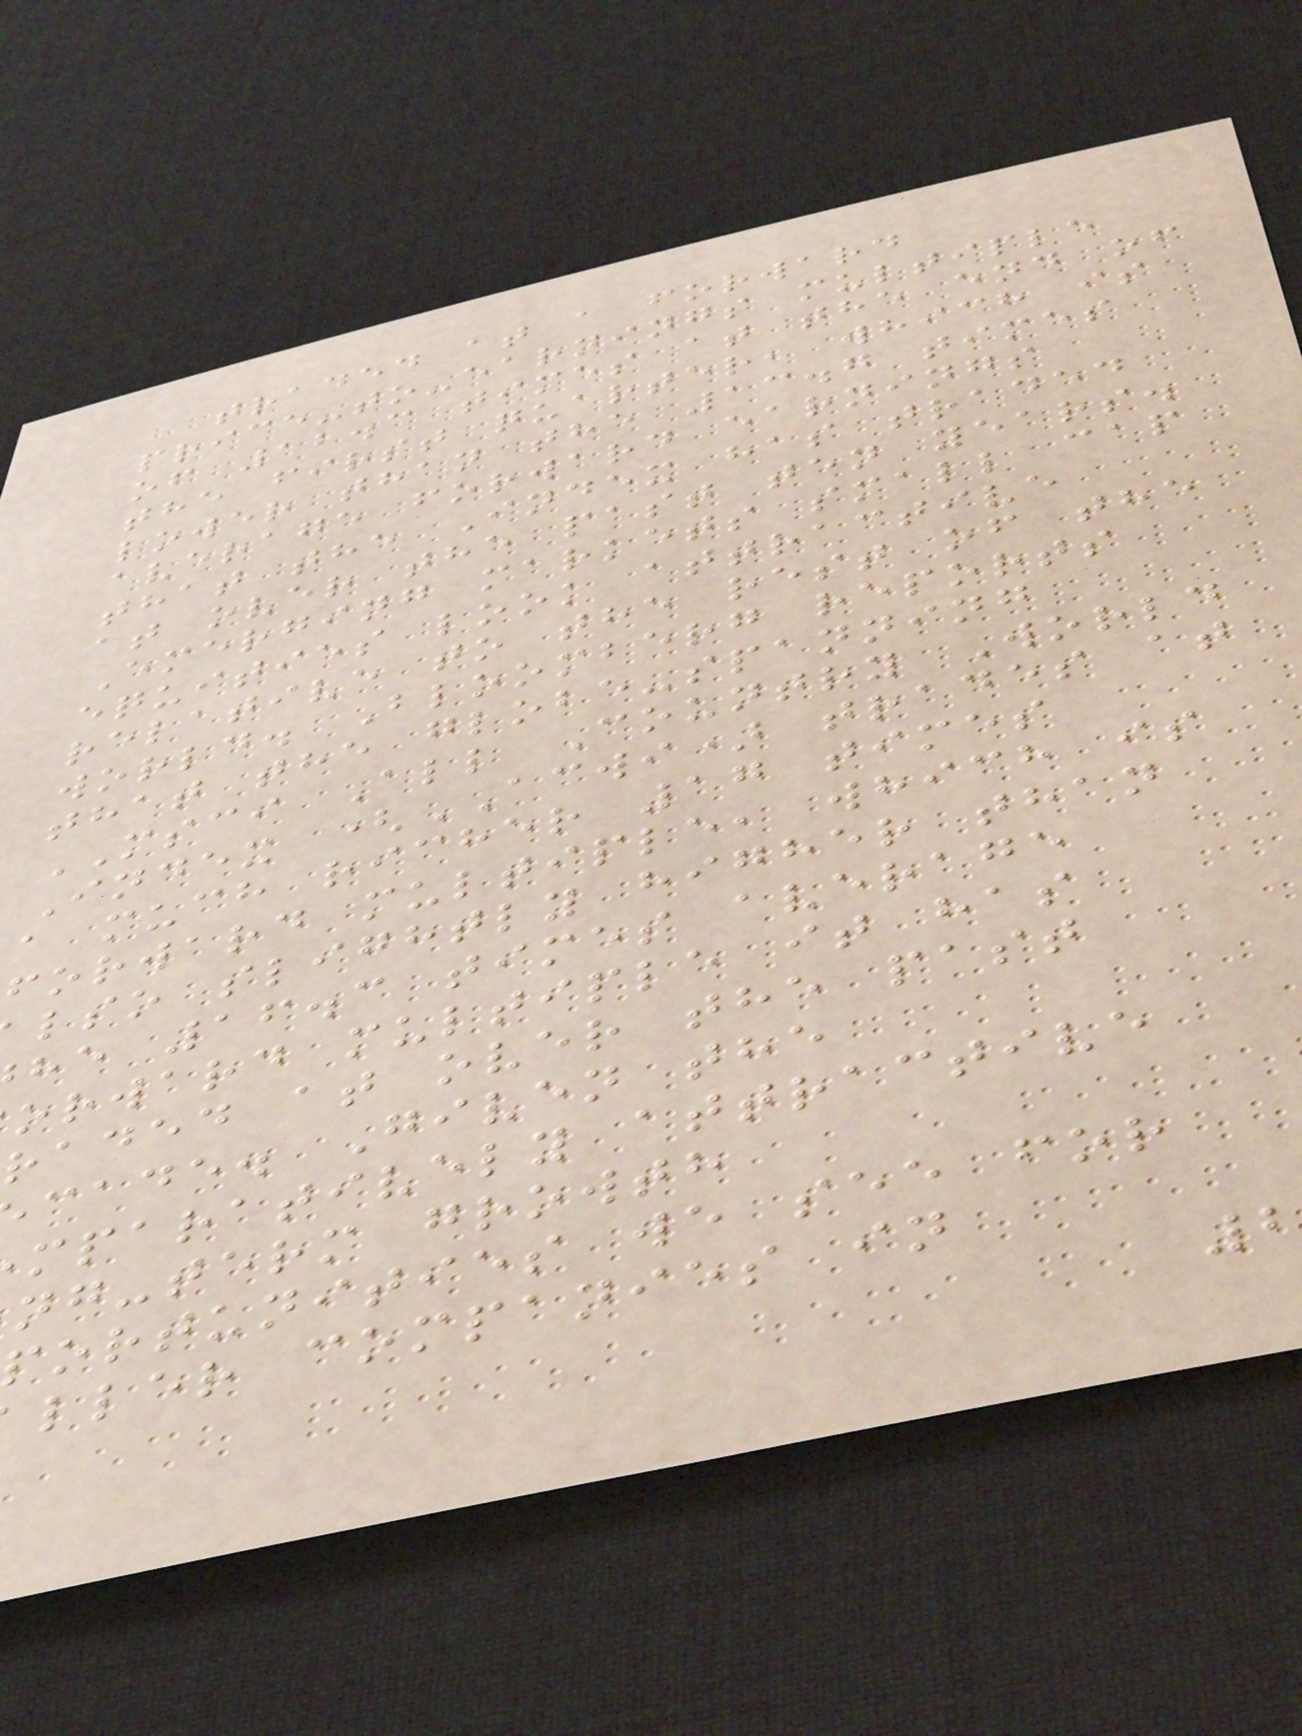traded at a forward
price-to-earnings multiple
of 12.3 times at the end of
the first quarter, which is
lower than the 13.7 times
average forward earnings
that the Index has traded
at over the past ten years.
Emerging markets small cap
equities look attractive
relative to the rest of the
world. Bloomberg reports
that the globe-spanning
MSCI All Country World
Index (ACWI) trades at
a much richer 17 times
forward multiple, which is
lso slightly higher than
he 16.3 times average
orward multiple it has
raded at over the past
cade. Given the
mparatively attractive
ng-term growth
portunities we see for
ller companies in
